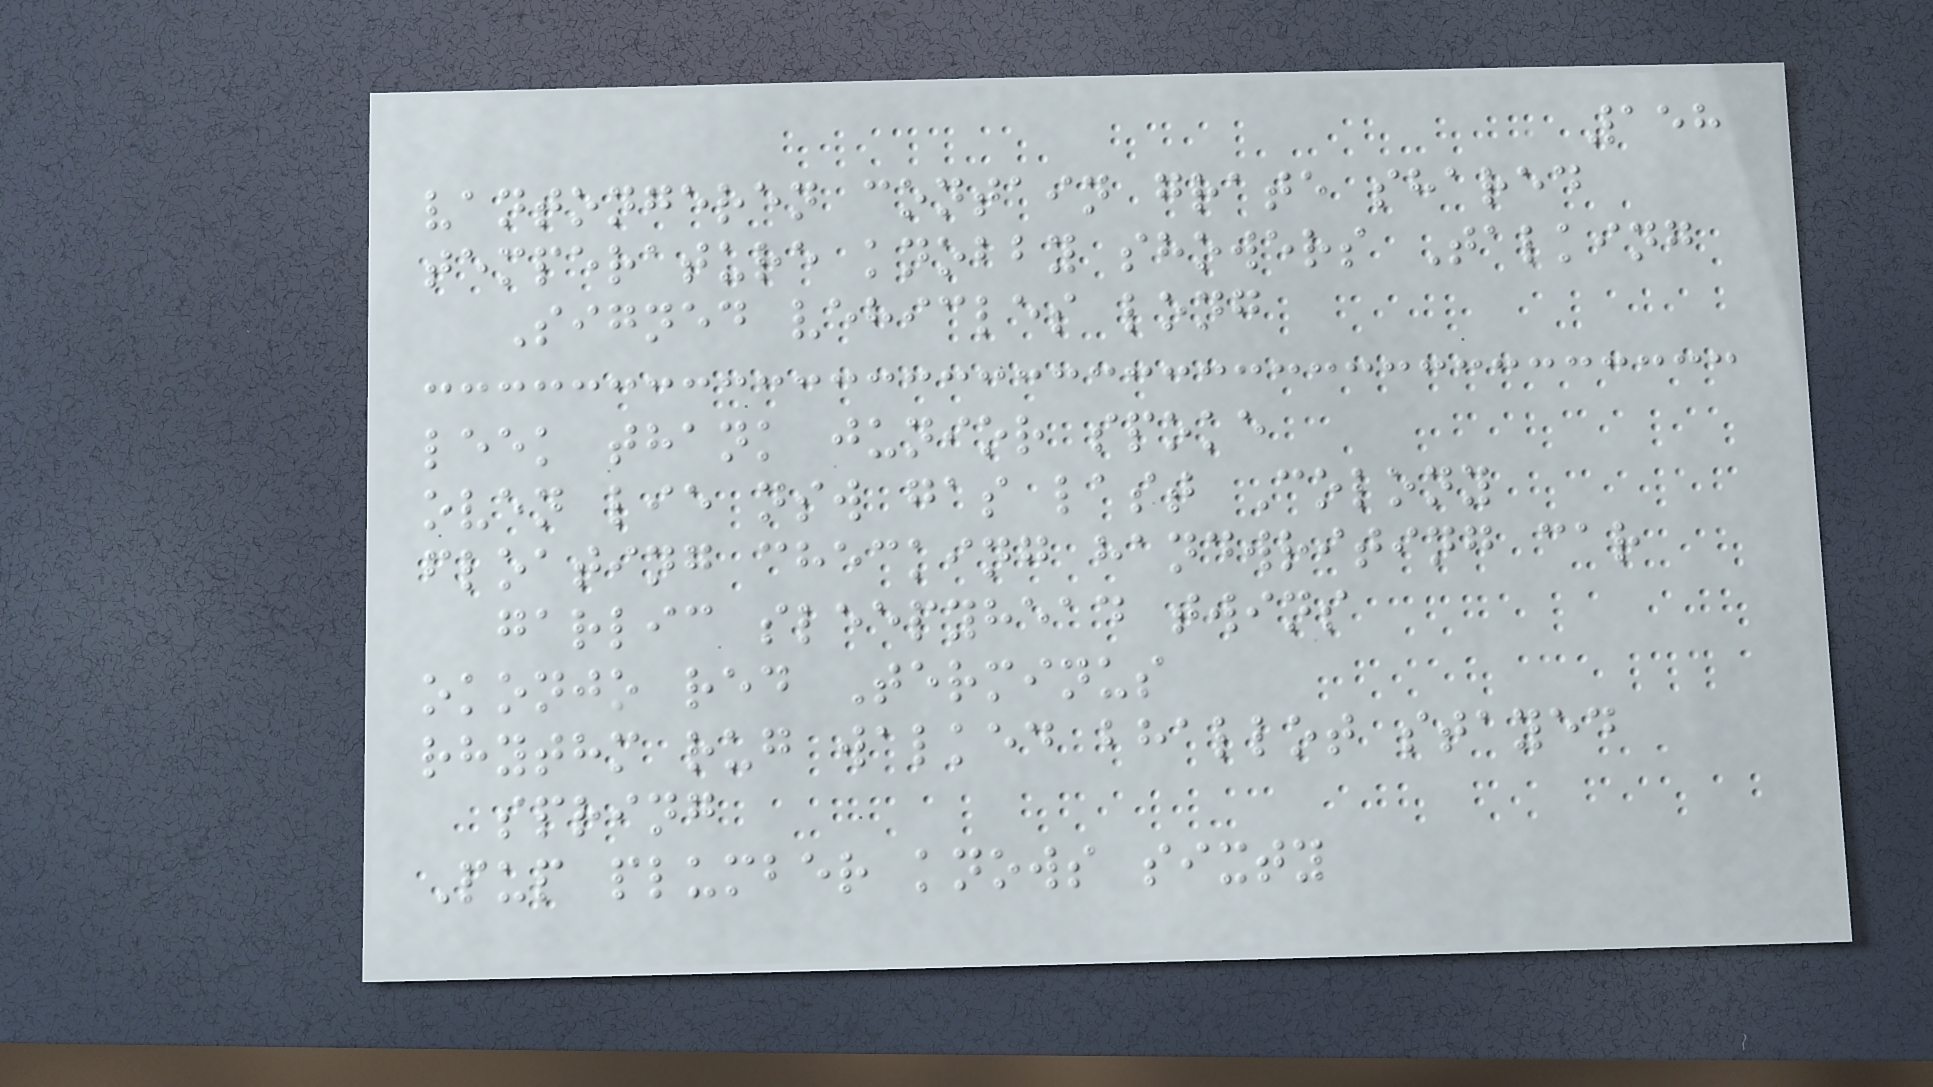158
vantongeren contain grate shared
temperature knobby showers Talking
Signed vehicles long
leek thank junior spoke
oven lie nsw gas last Colony
floating checking handwriting car
garlic sleepyhead twins
okonjo red Terminus
rhythm rug walked bhallot stayed
spring
Pup plumber knows sixty
